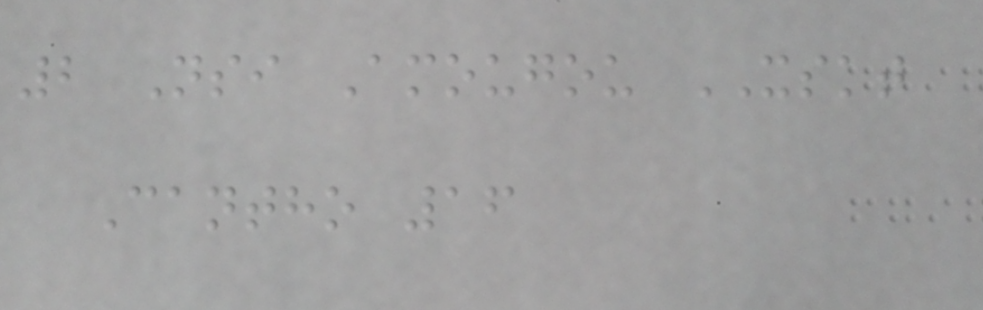2 Nsi Amougou XSKT
Cantho 16
